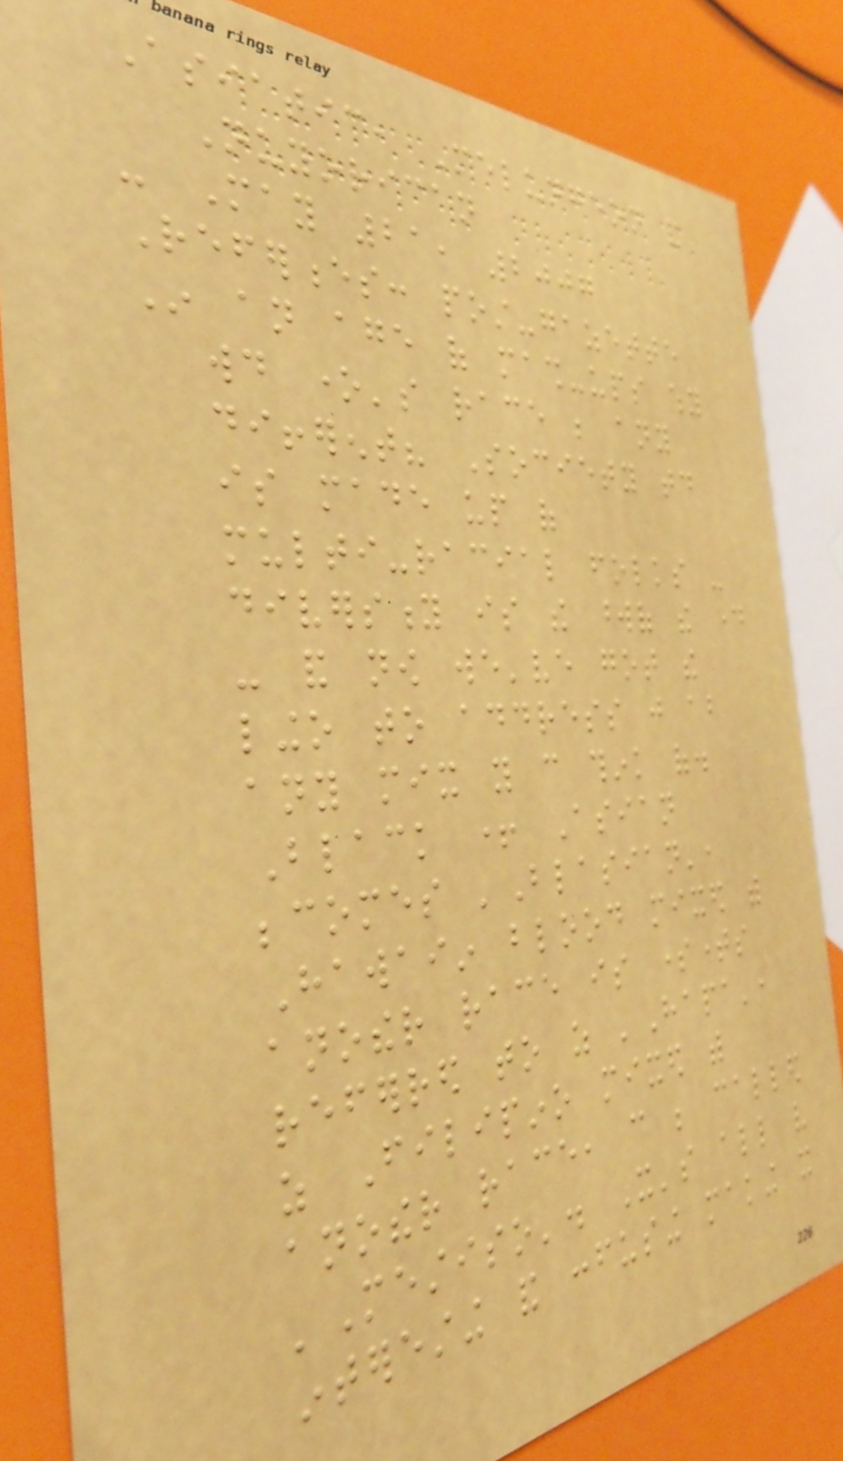Asiatic, Melungeon and
Nuyorican
- May 21, 2007
References: post-gazette
In an age of mash-ups why
would one's race be any
different? Society today
is made up of
multi-racial folks -
diversity is the wordof the day
- and now we've got the
lingo to address just about
any mix you can think of.
Black + Asian
becomes 'Blasian',
Hawaiin blood mixed with
another race is sometimes
referred to as 'Hapa',
as Filipino mixed with
another race, can be called
'Mestiso'. It's all very
interesting and confusing making it
